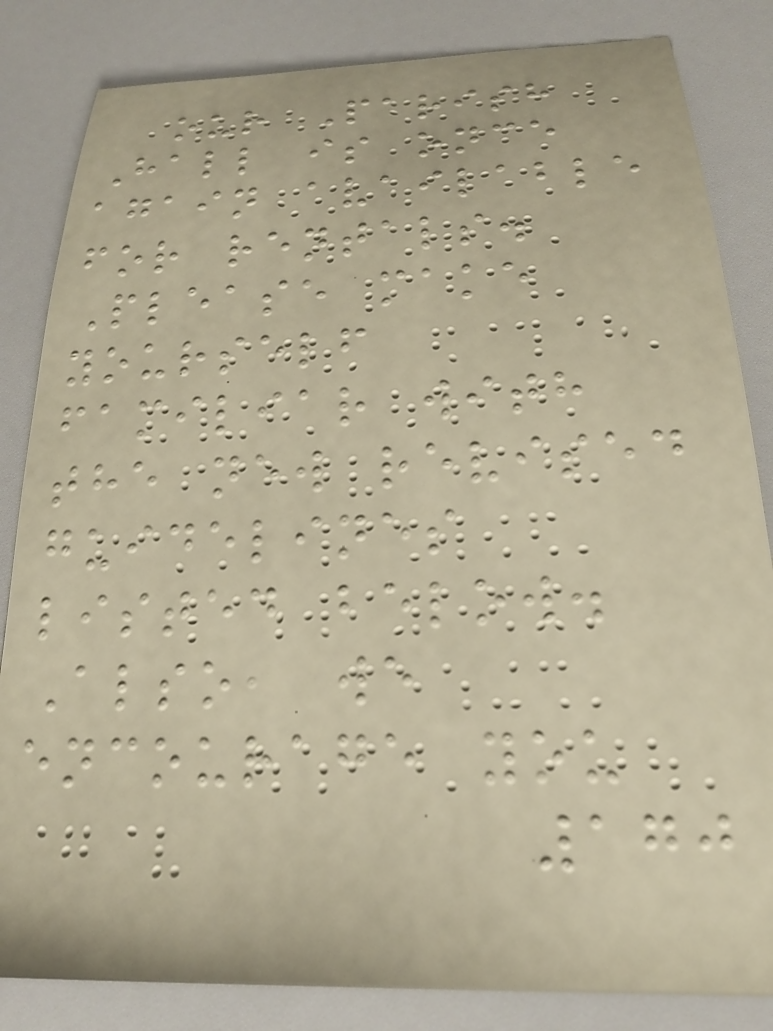our Parish
Hall is once
again available
for rentals.
Please make
yourself
familiar with
the new revised
guidelines
listed below.
Also, we
encourage you
170
